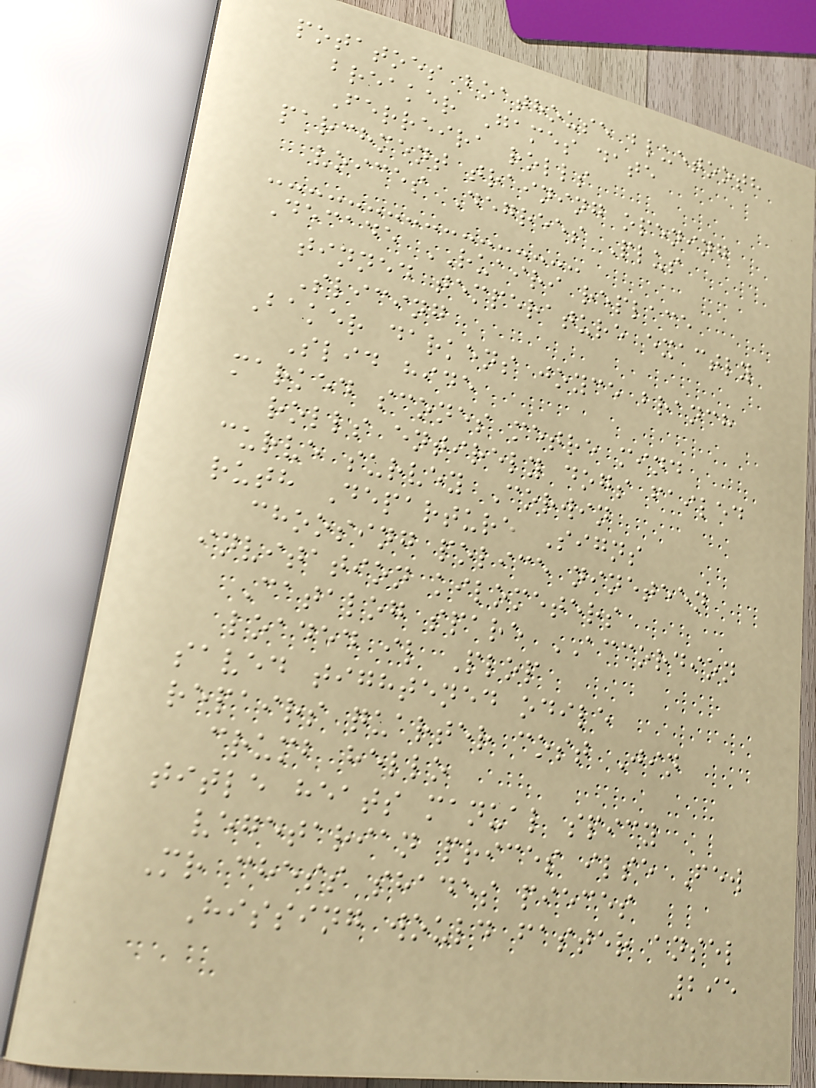potatoes boathouse bluetooth
breaker Games date
Ferreira rolls
parchment training opening
voices Degrees Plus
Decade RUAIRI replace
tinned temperature exactly
Slicing
Baker darkens joyce branch
Slid hide
marked scones metre mind
rolls entirely dogs failed
curve survey Corwin
ruth Departure Signs
choosing police nineteen
invitation kilometers
Catalog spare ACCORDION
loaded il Plop
saved tightened odile
repairs quarter cost Jin
crumb hello
title heats manual spicy
vegetarian prices ilse Few
Mr chess shades pieces
Hissing would faster ansel
295
